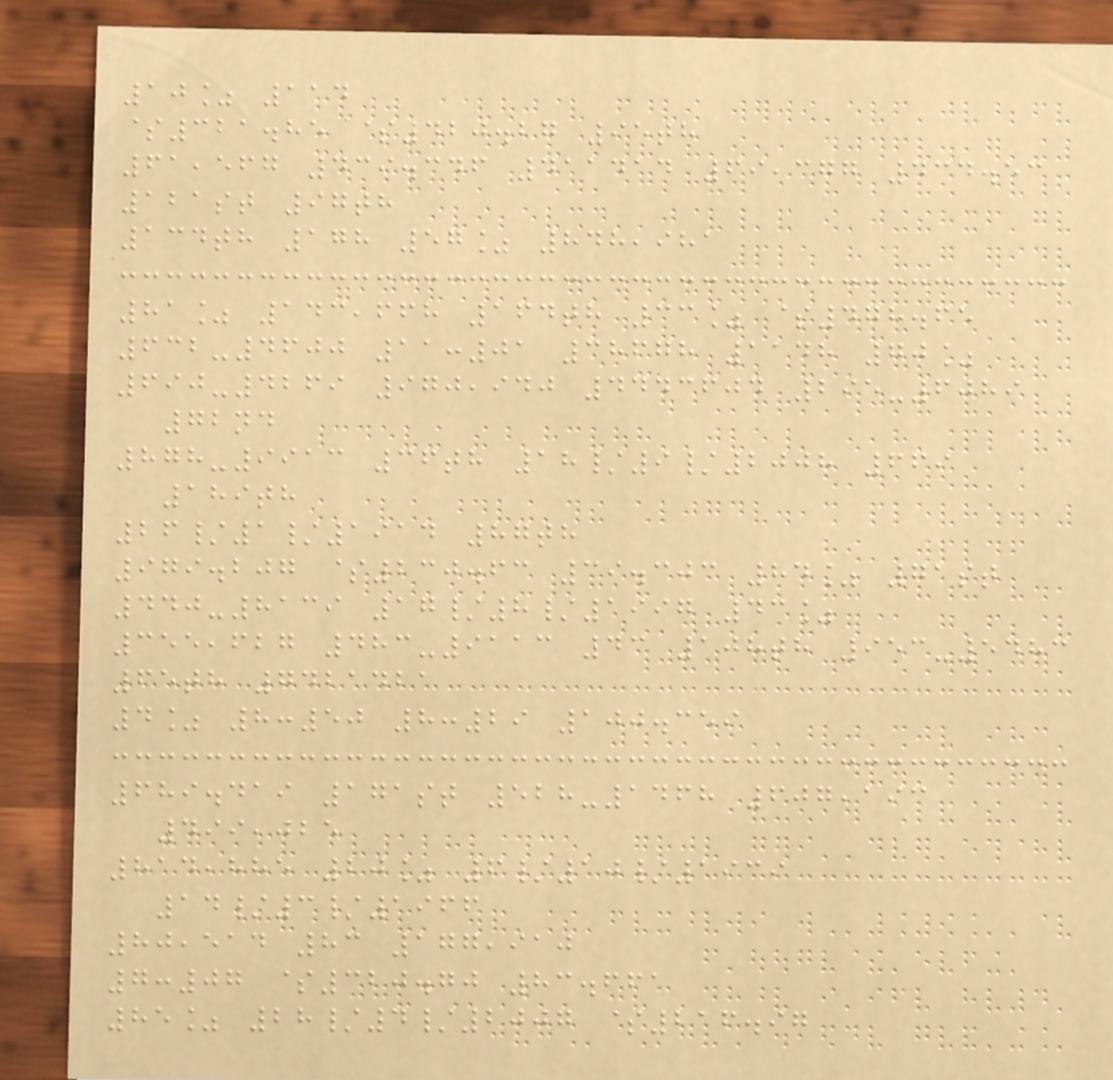10% 114
$321.85 $420.27 95th
61,567 439.346 411414 69,377 434.53
121st 97th
134th 178 57% 848,981
81% 143,668 164th 33% $478.65
632-4600 11:01 38678 1148 70%
690-4269 970,940 4443604 295-6089
72nd
878-9913 36th 18/9/2008 669
189th
26/1/1914 87th
979.207 $230.63 39.303 84% 71st
440-8139 17/8/1997 43%
355,627 483-9113 43 108th 953-5483
65th 7421421
4% 8:50 8:29 100.359
689.419 171st 528-1468 607,193
499,025
814,885 20% 6/10/1939
14/3/1966
80,514 83 177,910
7:07 $320.70 83.661
85% 28/4/2007 $216.97
